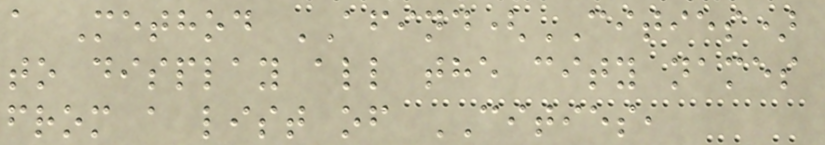a Method AFIND(CITIES)
to display all the city names
from a list of CITIES,
